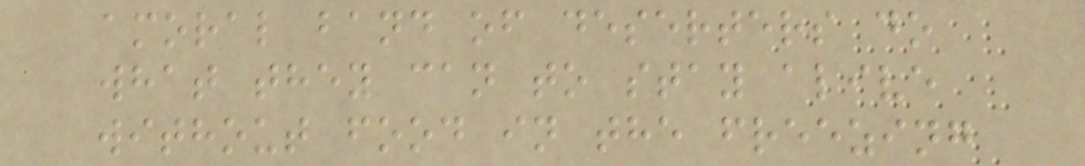amoral band of deserters do
what they can to stay alive
without food in the freezing
